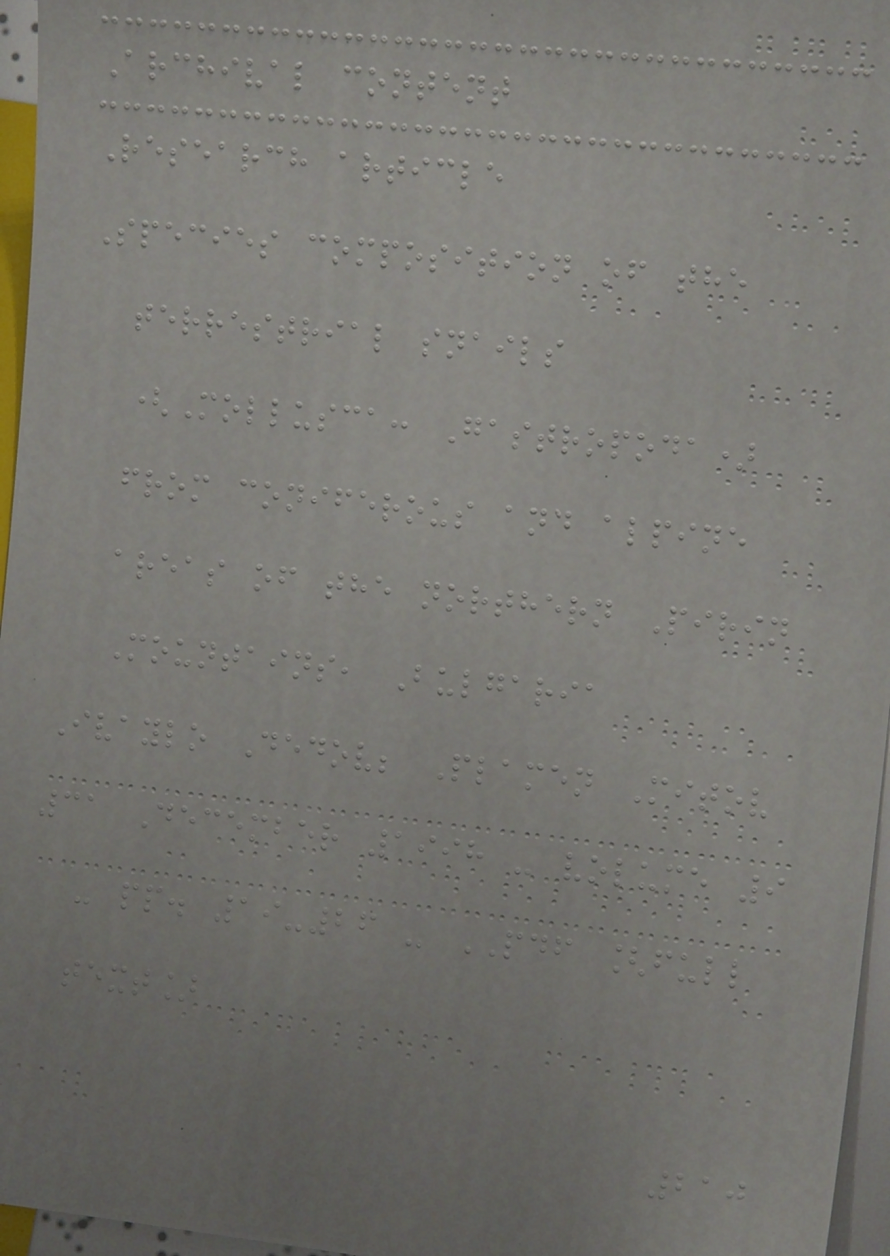Archival content
Research article
Species composition of the
terrestrial snails
(Mollusca: Gastropoda)
from coniferous and alpine
areas of the northern Pirin
Mountains, Bulgaria
Ivaylo Dedov; Plamen Mitov
31 December 1998 - volume 9
- pp. 19-26 - PDF [full
text]
210
